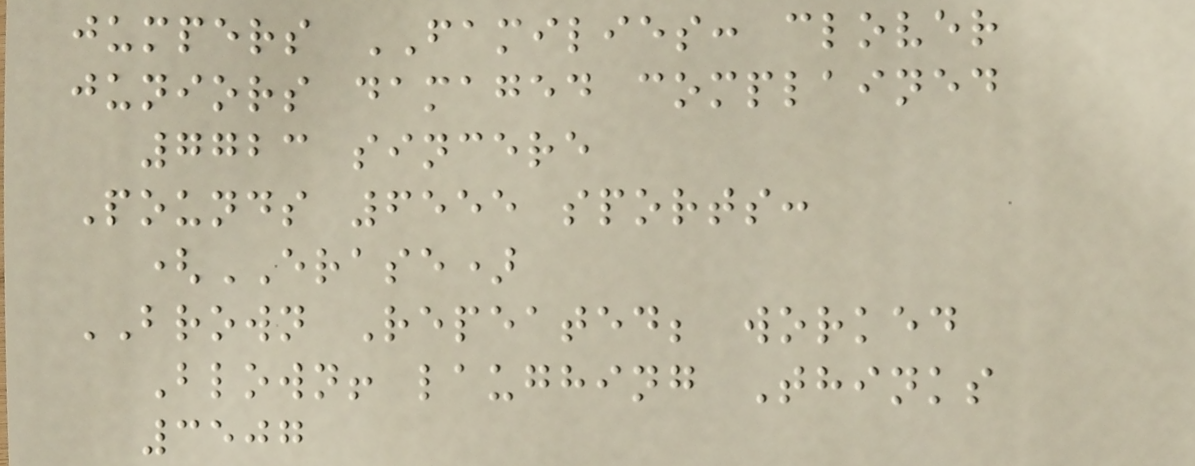jumpers FAMILIES: clover
juniors damaged complained
7723 sincere
Pounds 6555 sports:
(ERASE)
BROWN Repeated; worked
Blown! laughing Thinks
3507
